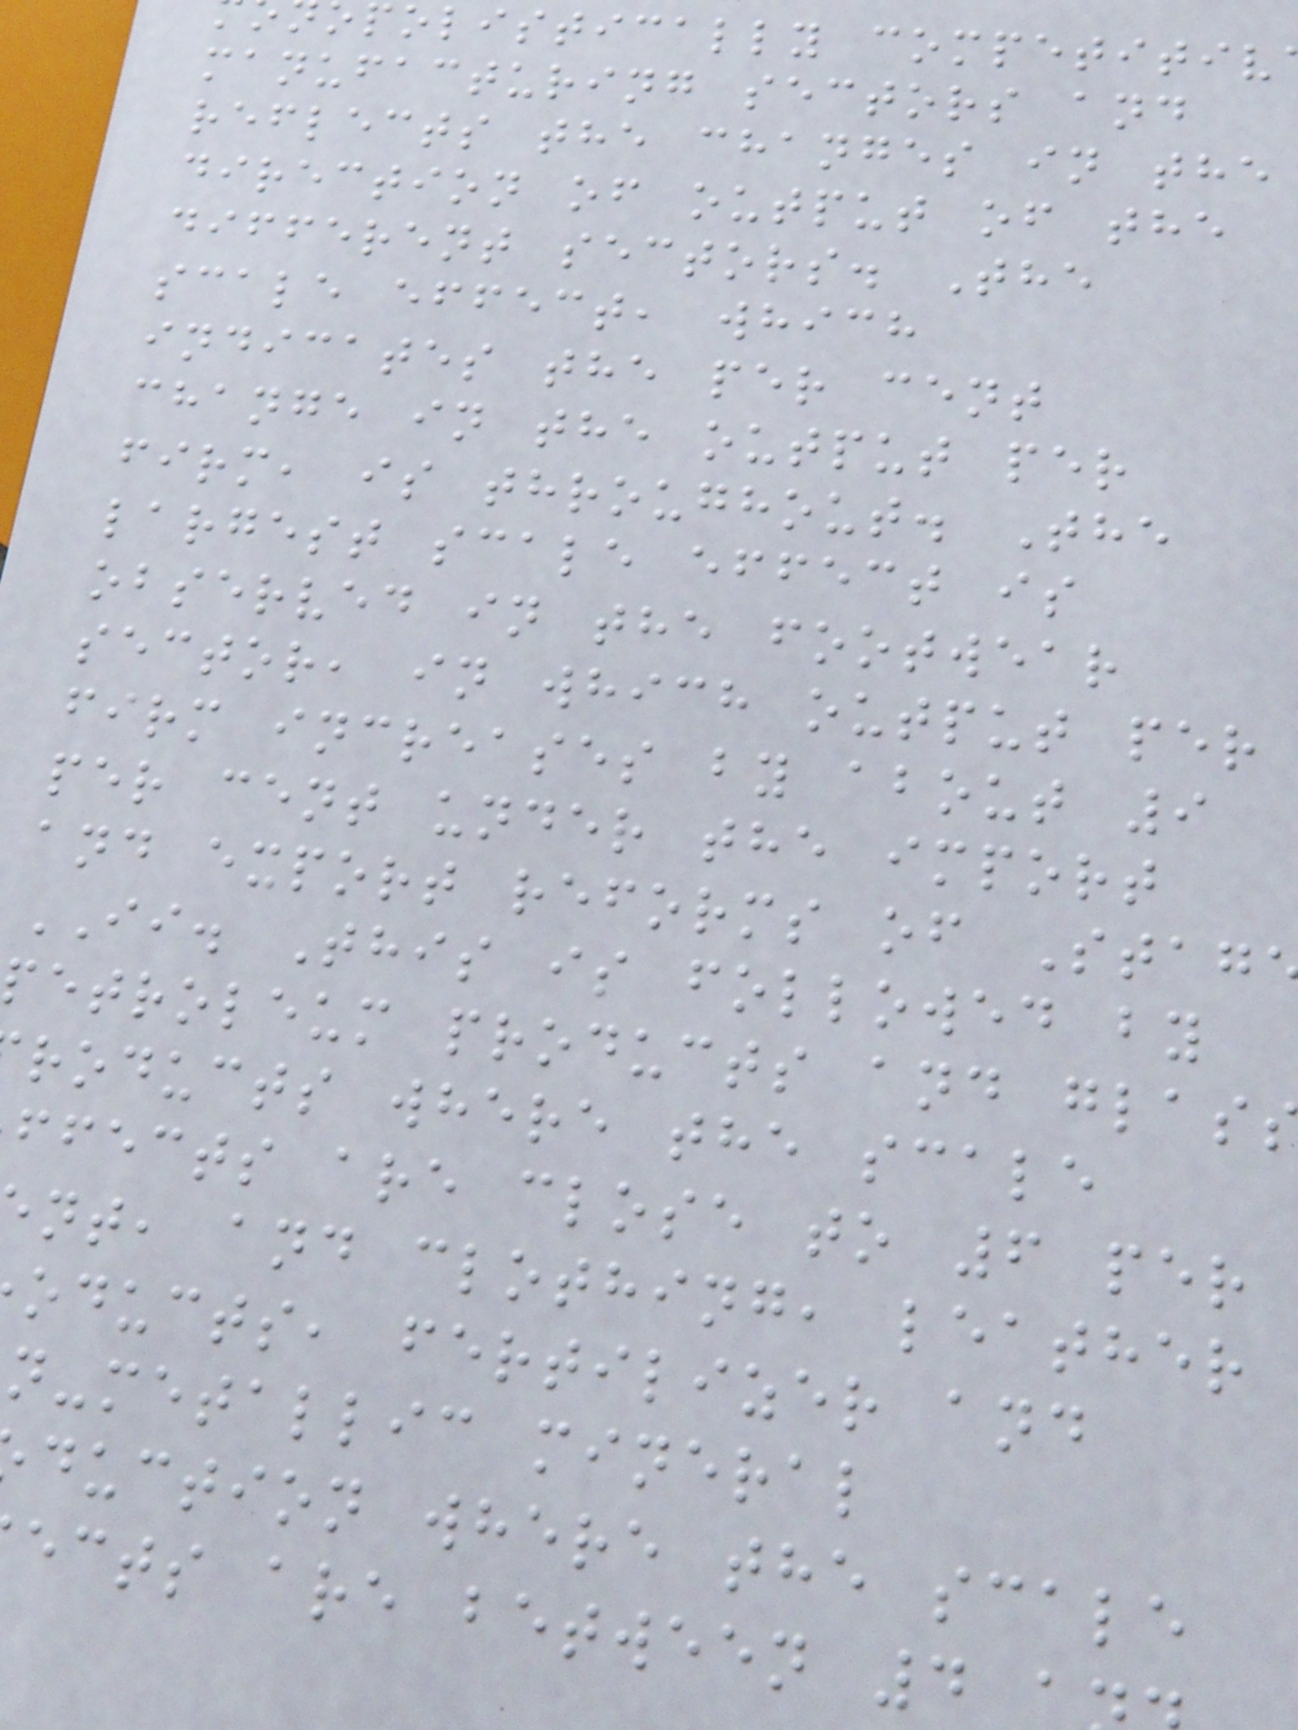polistically competitiv
manufacturing sectors and
reflects the changes in the
direction of output of the
different sectors. The
scale effect, which
indicates the per cent
change in the output per
firm, is throughout. The
largest scale effect is
observed in the footwear
sector, in which output per
firm increases by about 9
per cent under the import
and export reforms of Stag
II. This is followed by
petroleum products and glas
roducts where the scale
ffects are close to 6 per
nt, and clothing, leather
oducts, fertilizer and
n-metallic mineral
duction where the scale
ects are between 4
